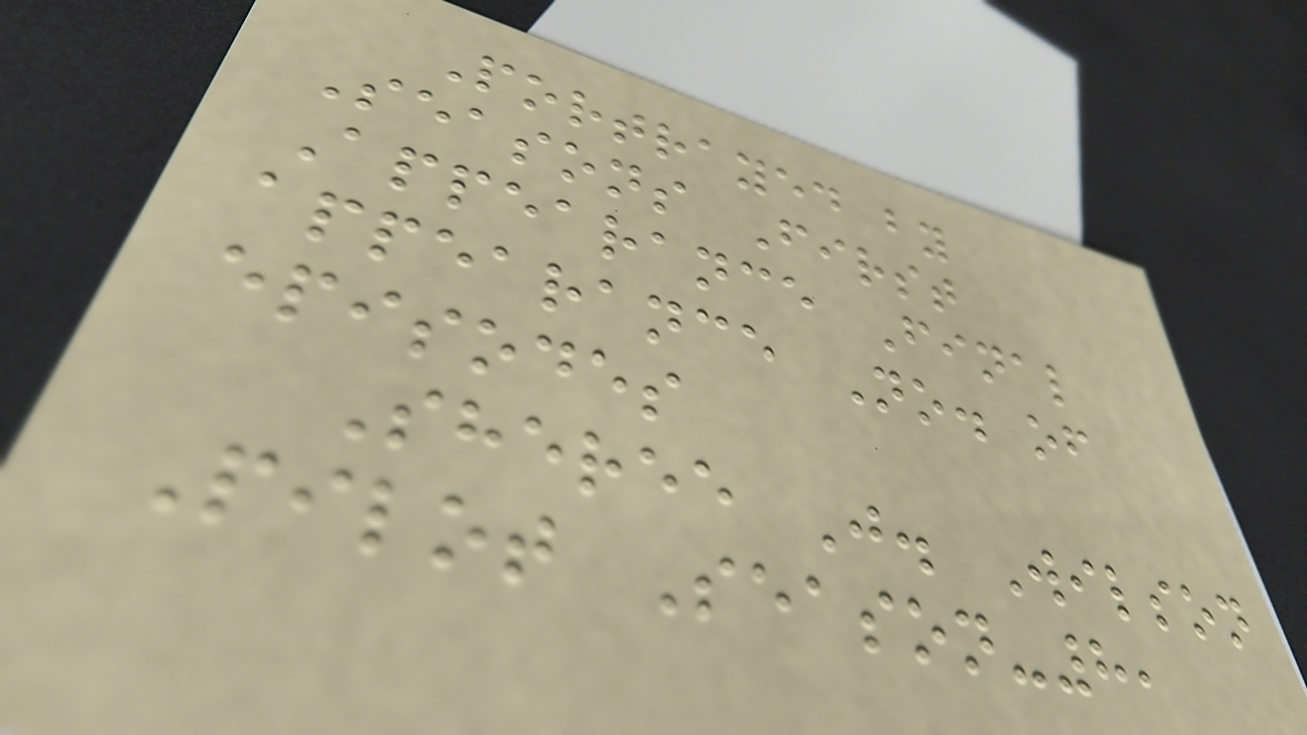Portrayed by
Seasons First
Appearance Final
appearance No. of
episodes
Sheree J. Wilson
Pilot Season-8,
